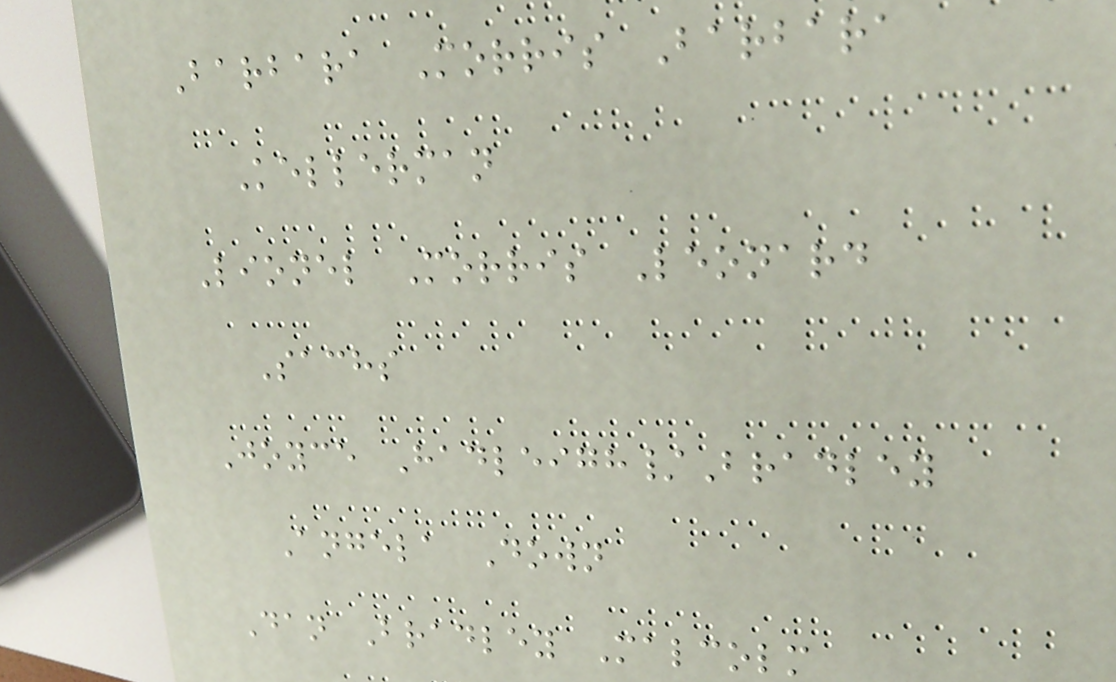Barbara Morris Barbara
Kellerman
Lionel Morris Leonard
Sachs
Joyce Hadleigh/Bradley
Angela Down
Dan Bradley Malcolm
